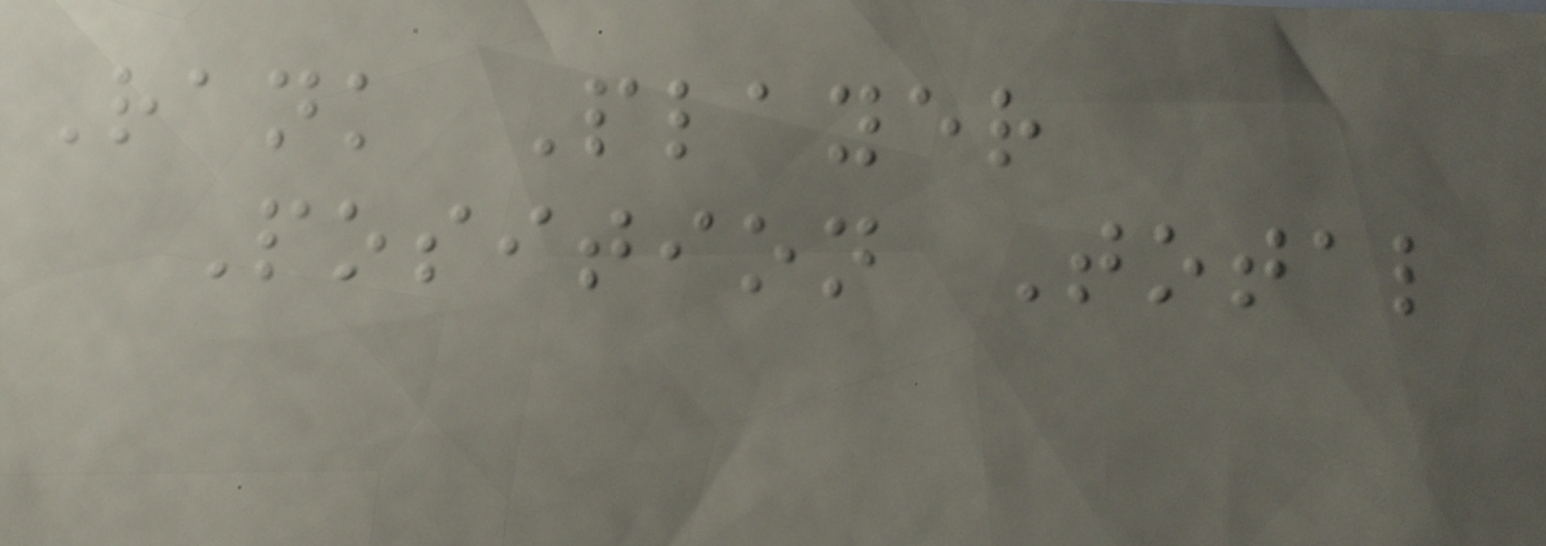Rank Player
Position Total
